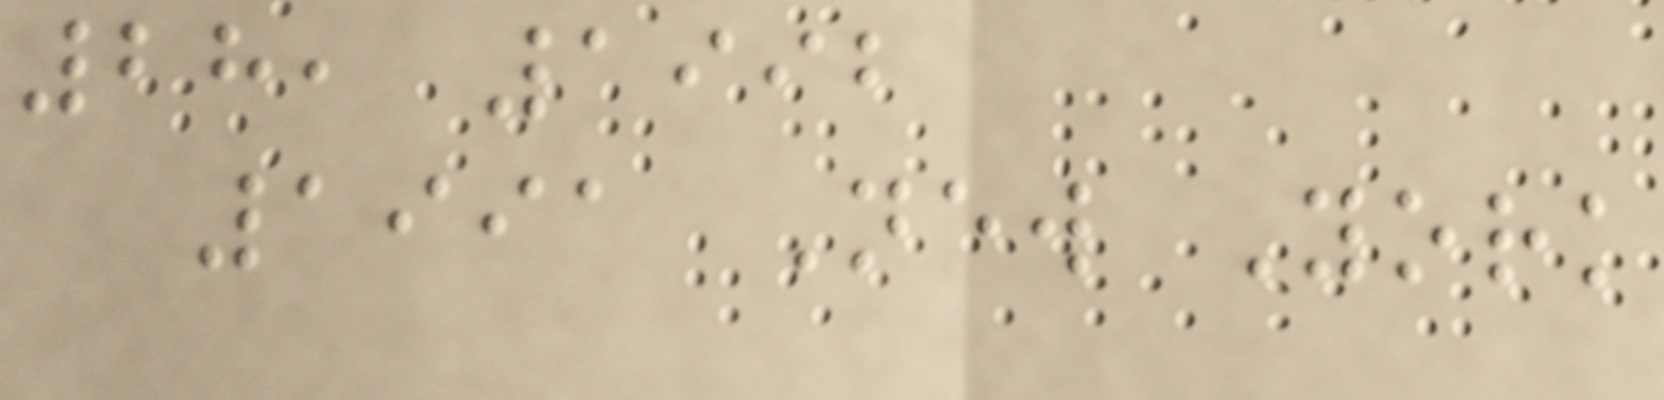28, 1992
1991 New York
